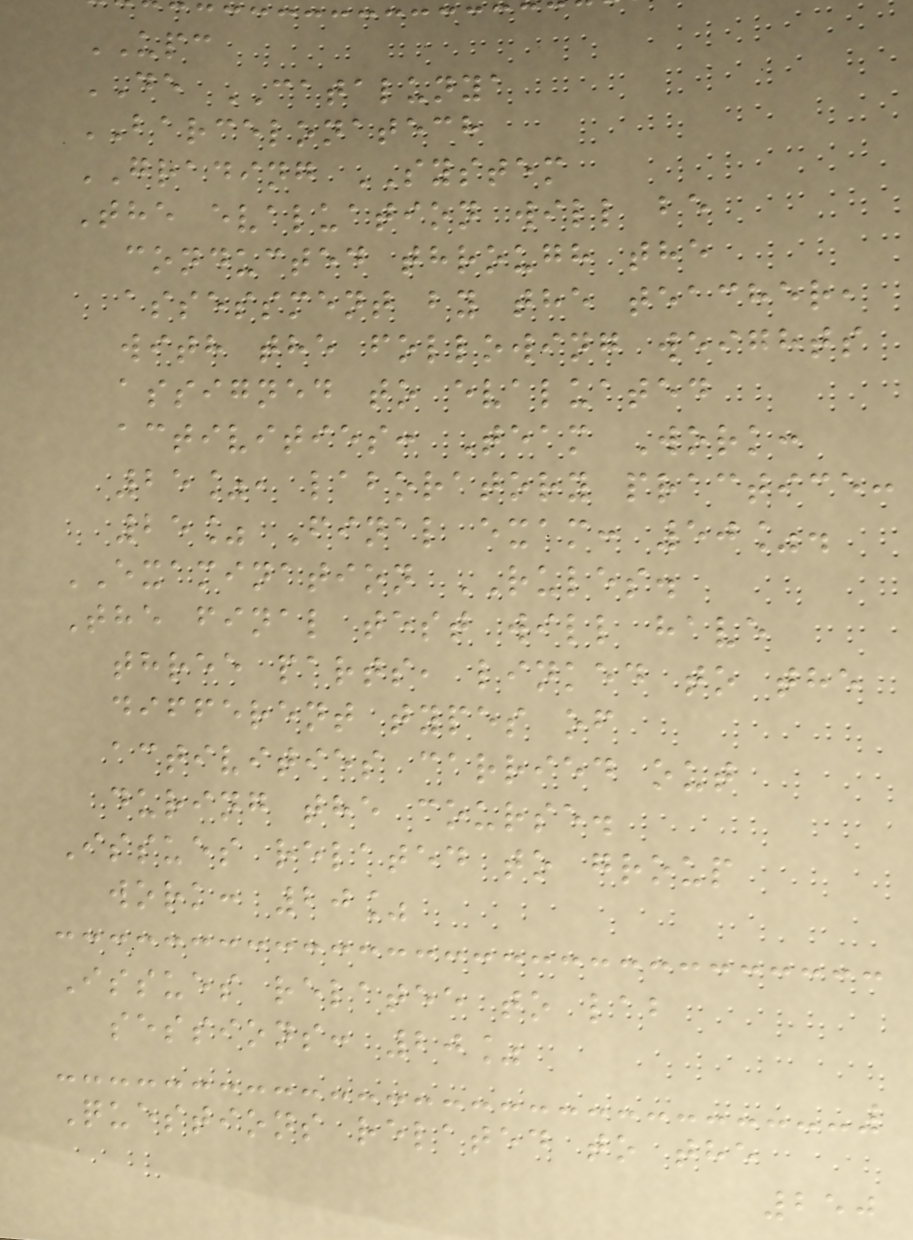UPC
DE CATALUNYA
BARCELONATECH
GRADING SYSTEM
The evaluation will be
conducted through the
assessment by the teacher,
with the following weights
assigned to evaluated
activities: Team Work:
25%, laboratory practice:
25% Final exam: 50%.
EXAMINATION RULES.
The final test will have
three parts, linked to the
different types of
activities carried out
during the course.
Issues related to group
work: 20%
Issues relatee to lab
sessions: 20%
Questions related to the
250
